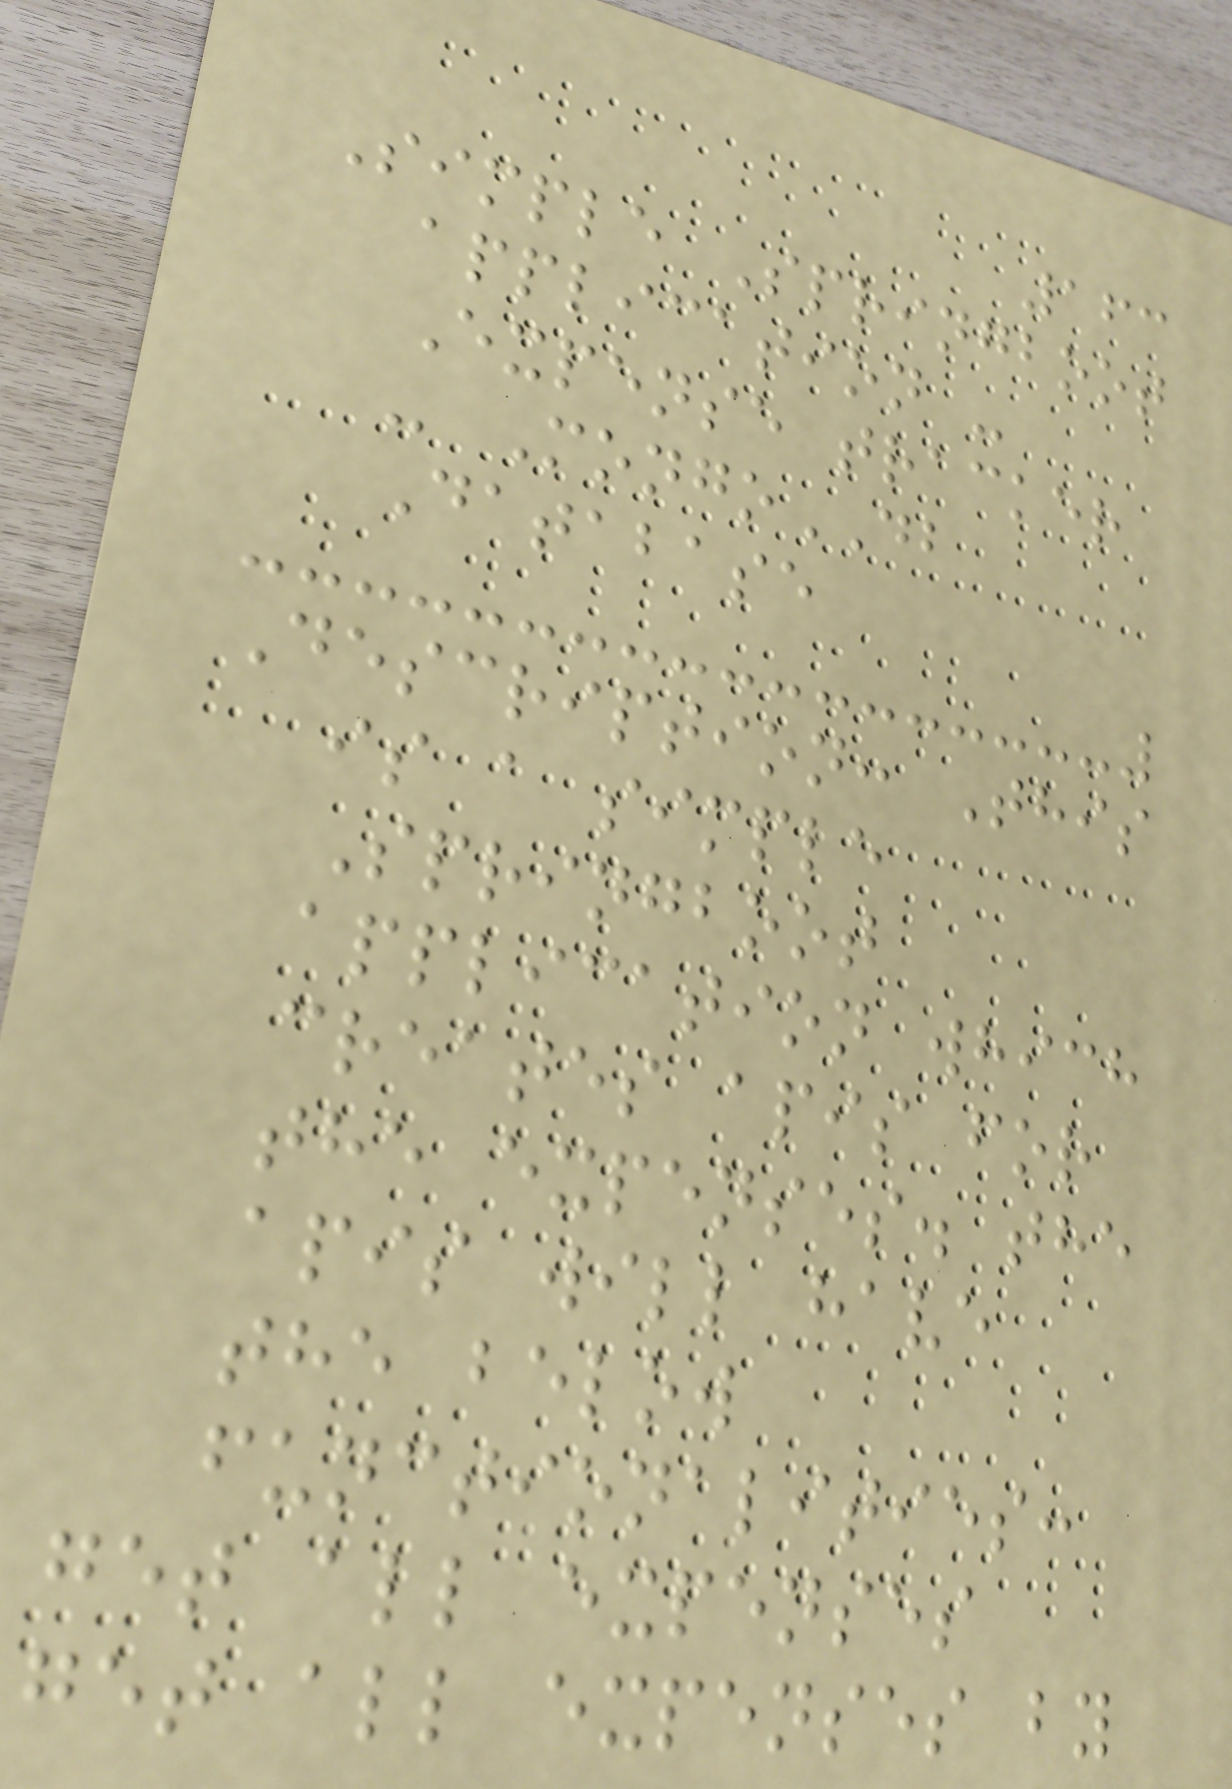163
Simple Springboot
application -
Expense tracker
- MongoDB
Database
Description: This
is a simple
Springboot
application which
creates apis for
the expenses. the
apis will have
the below
functionalities:
get all expenses
get all expenses by
